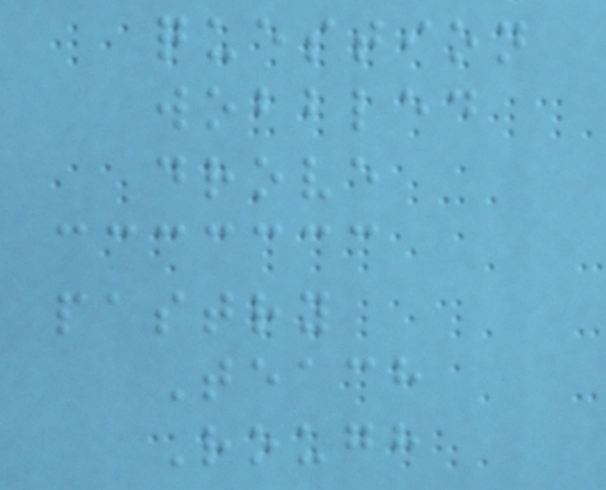question
wobbled
drove
pastry
Teach
Rough
